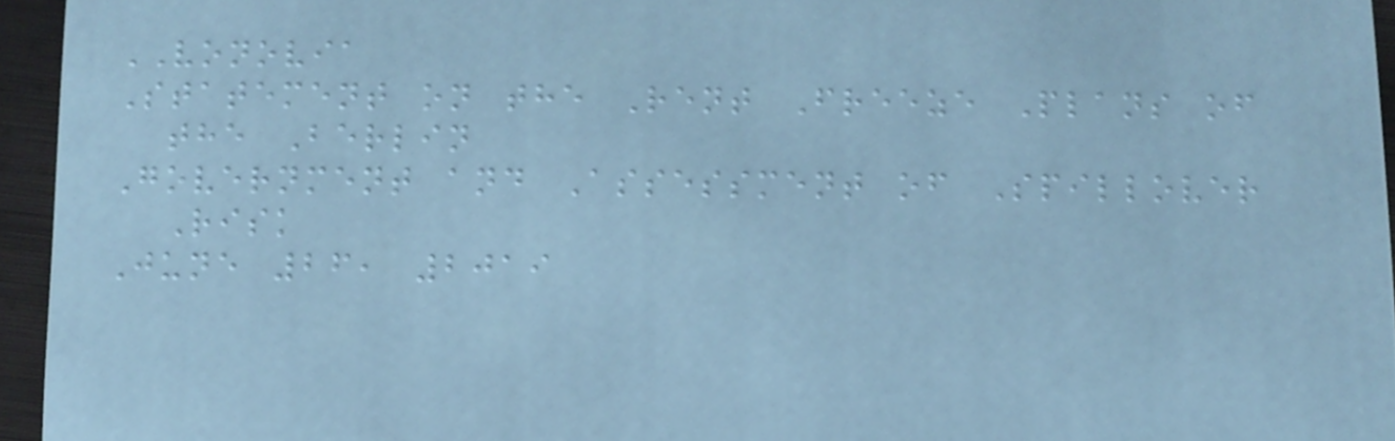VONOVIA
Statement on the Rent Freeze Plans of
the Berlin
Government and Assessment of Spillover
Risk
June 26, 2019
